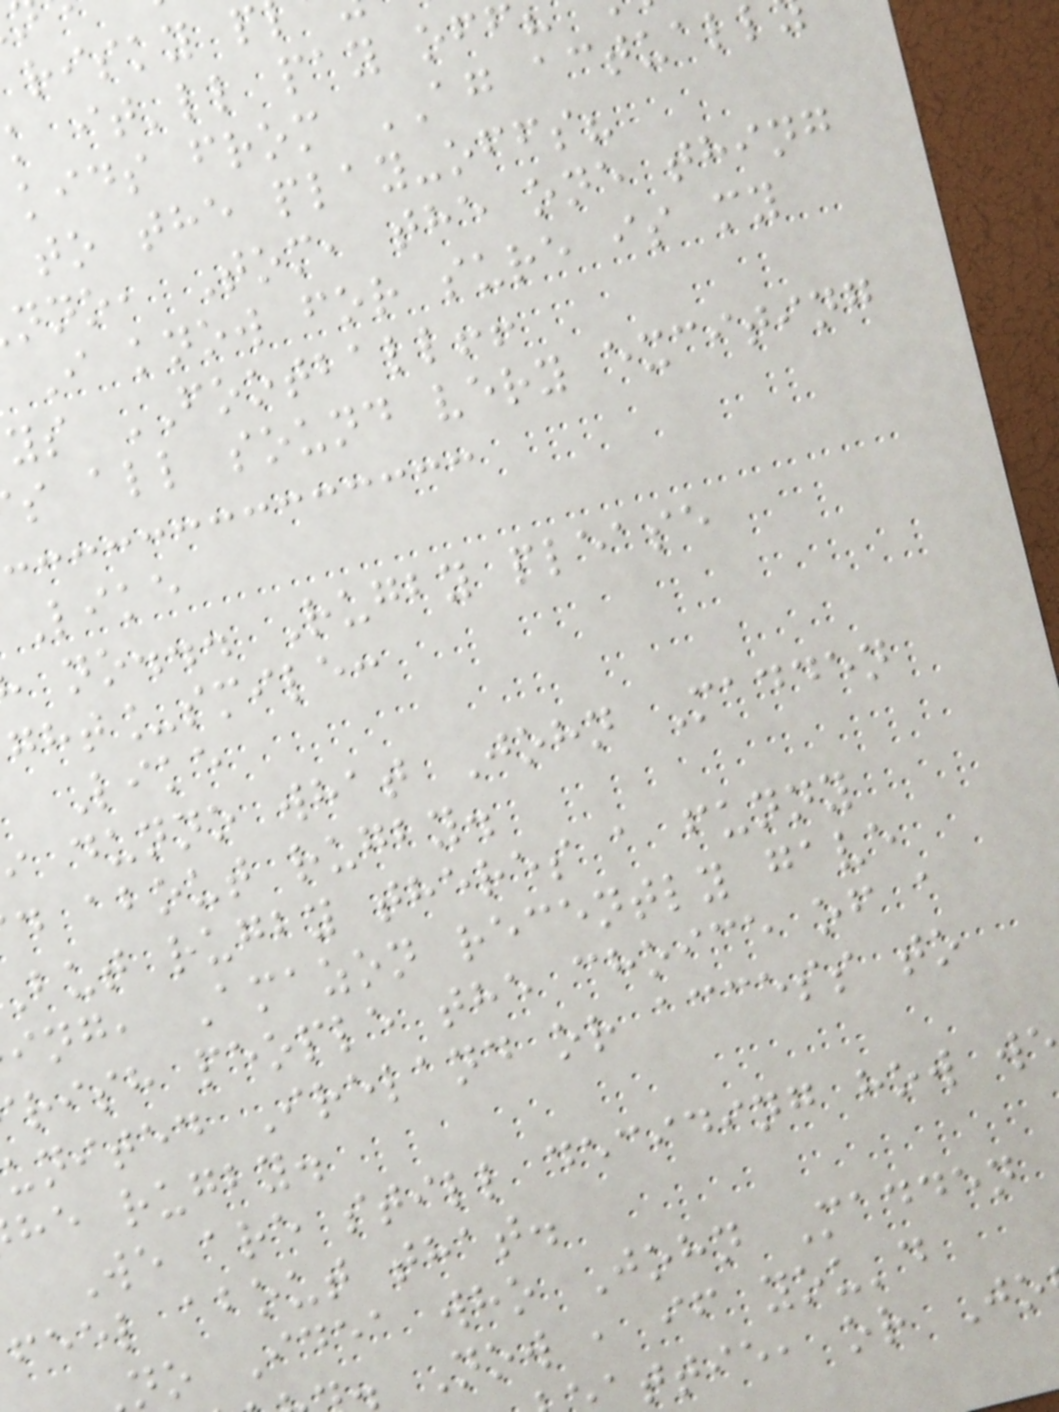risky p
k it'll pay off
kids from AG actual
to the play-offs?
nno, Tom, the one thing
I know for sure is my
ys FOOTBALL!!
s all sound very exciting
Like
no... Rugby please
ght_smile:
Like
i dunno what John Madden
d about rugby.
but rugby theres a funny
ing, Amazon recently gave
rish people the choice of a
united Ireland or access to
he rugby.
We are still deciding how w
feel about that.
no Idea who John Madden
Now , if you'd
ttie, or Jo
